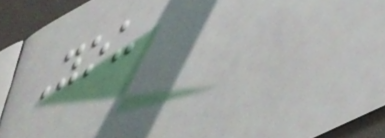You
